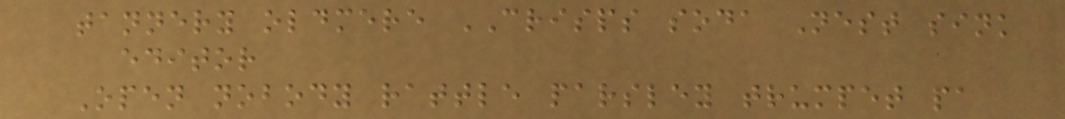tannery oldmere CRISPS soda Nest sink
editor
Open nobody rattle parsley trumpet pa
